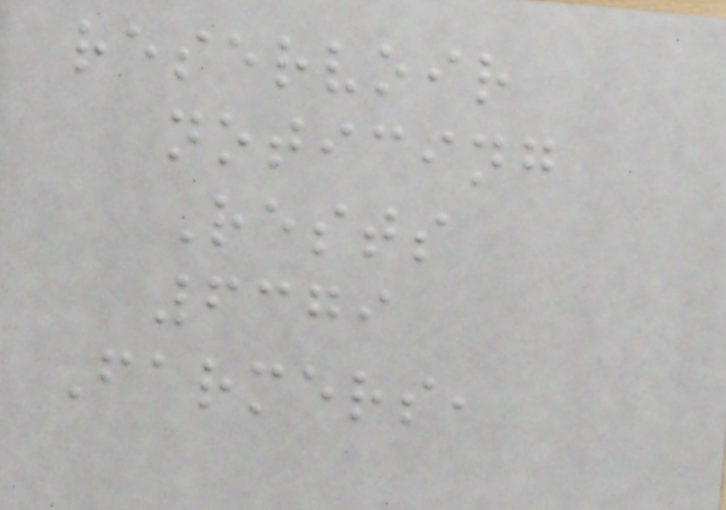reservoir
noticing
Rests
6379
Farmers,
